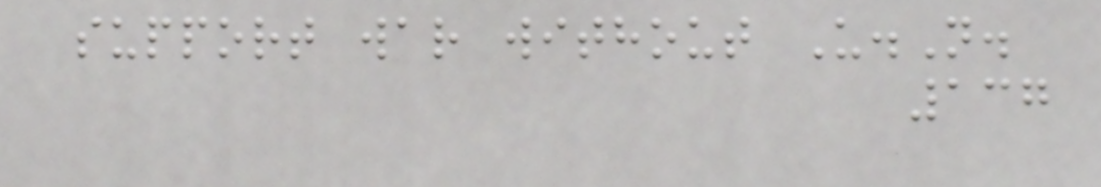support war without U.N.
137
